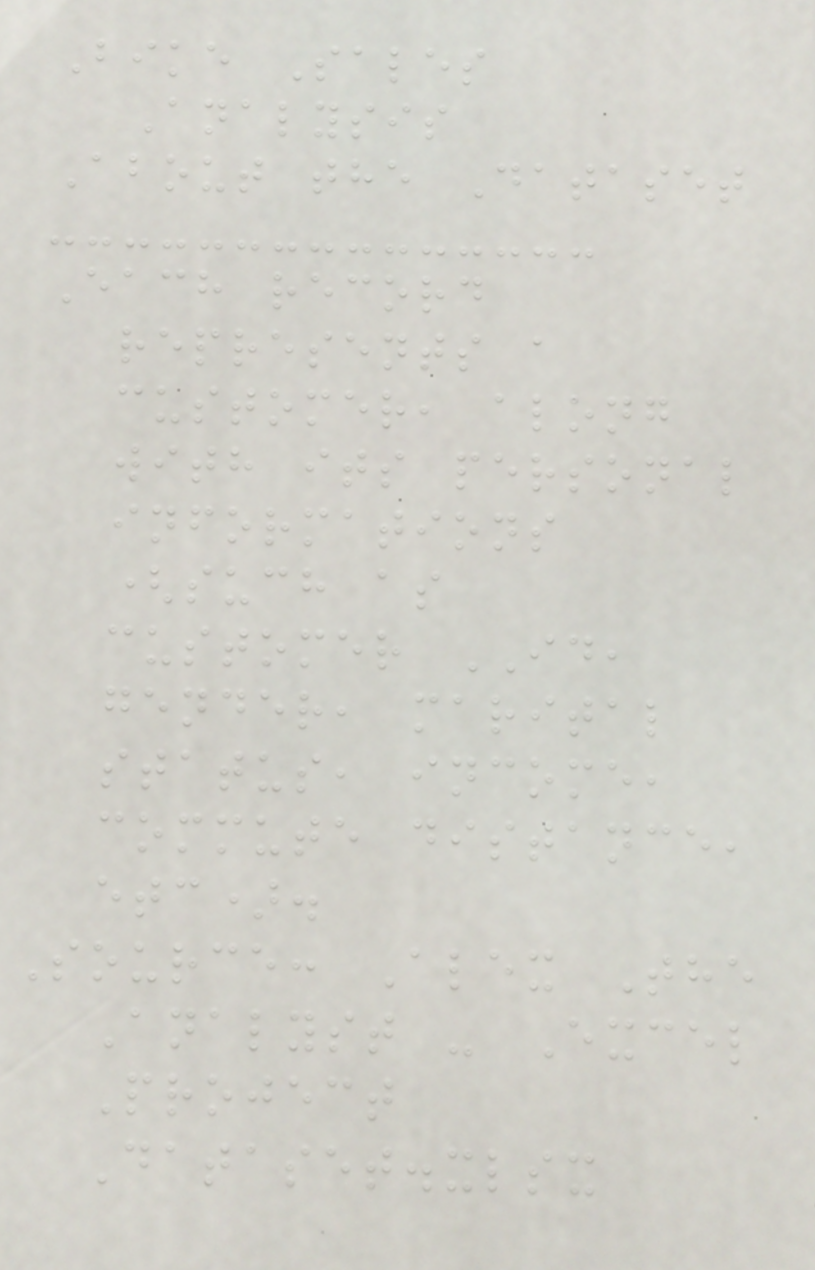Bike Sales
Analysis
About the Dataset
Each record
represents a
customer, along
with its personal
informations
(such as
customer ID,
gender, marital
status, income,
commute distance,
etc).
Source: Alex The
Analyst - Excel
Project
Dataset.xlsx
